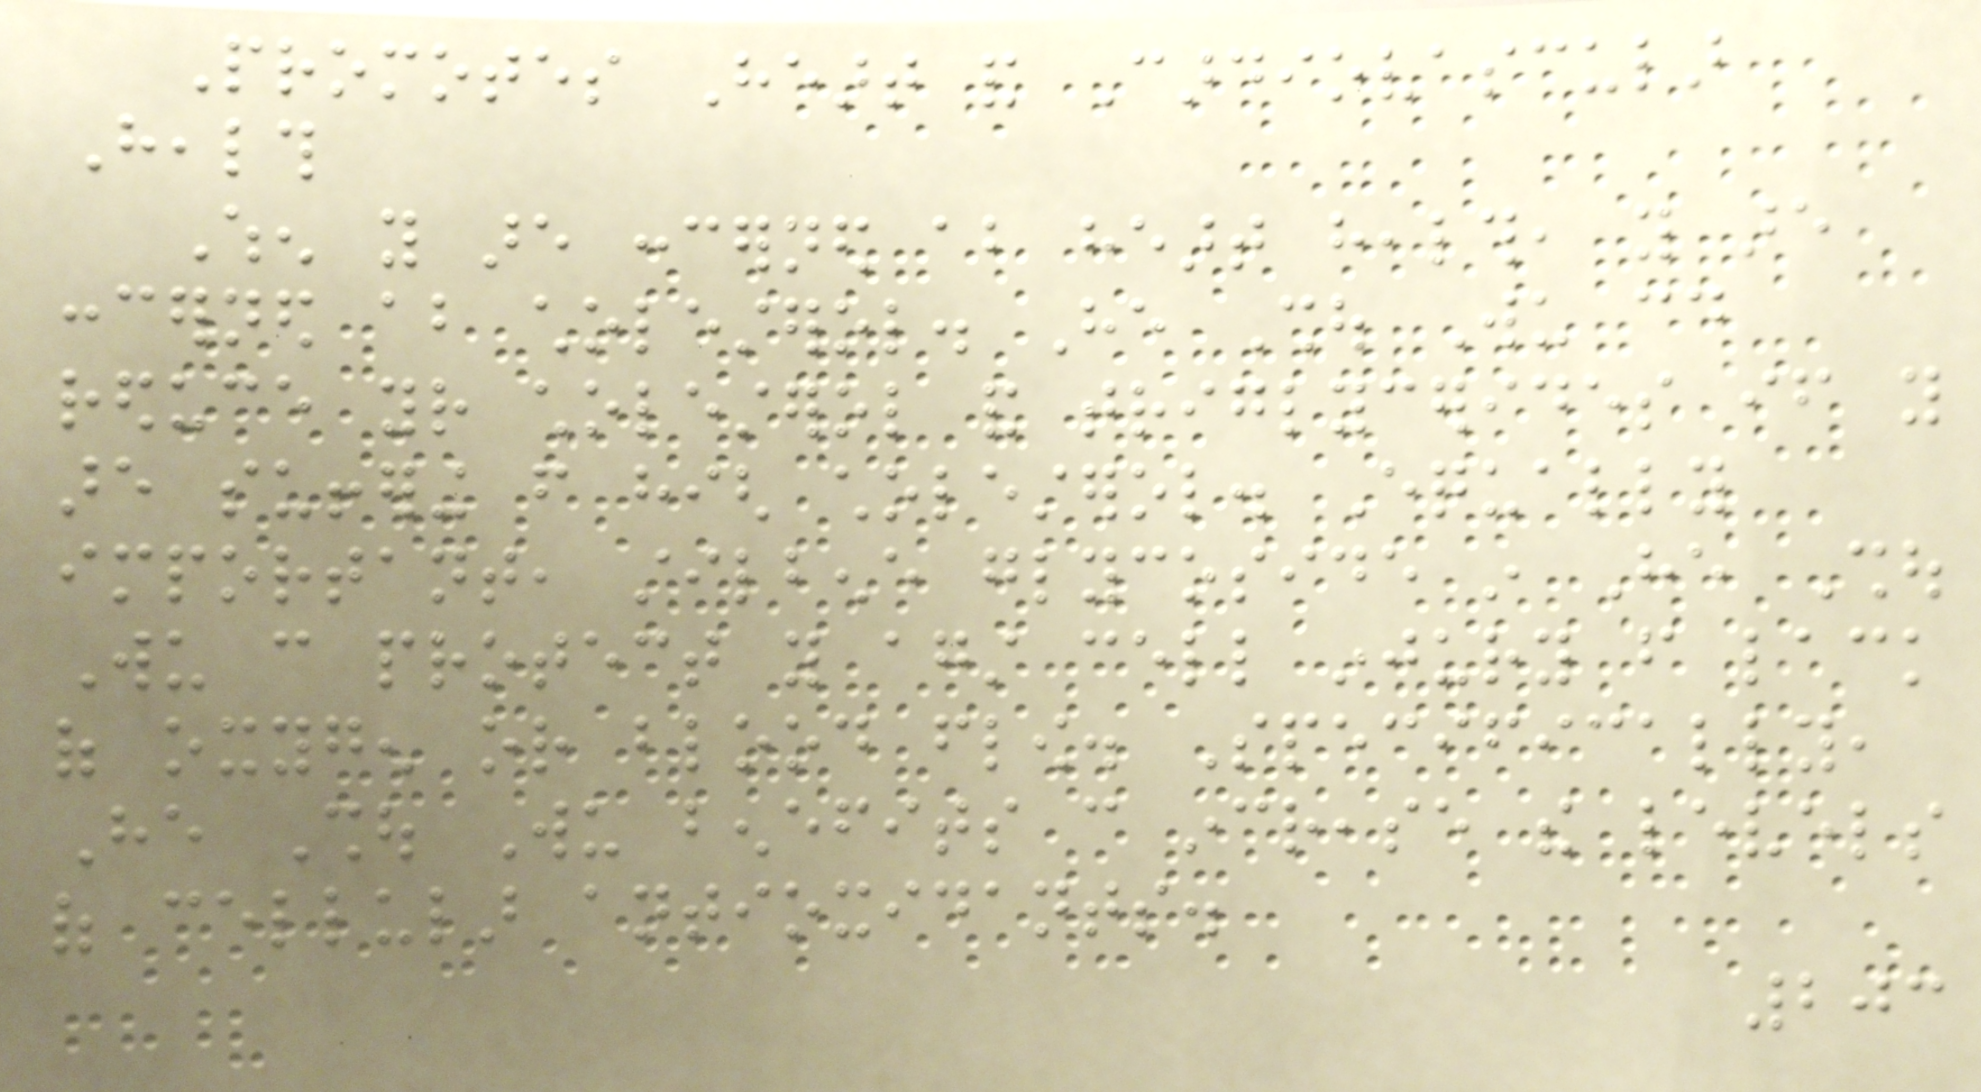Promotes Heart and Cardiovascular
Health
When you are concerned about heart health, you are
concerned about cholesterol. He Shou Wu could
reduce your cholesterol and triglycerides if you
are suffering from high cholesterol. Equally
important, stilbene glycoside in He Shou
Wu can protect you against cell injury from lack
of oxygen or blood flow. Specifically,
He Shou Wu benefits can increase the levels
of cellular antioxidants.
203
